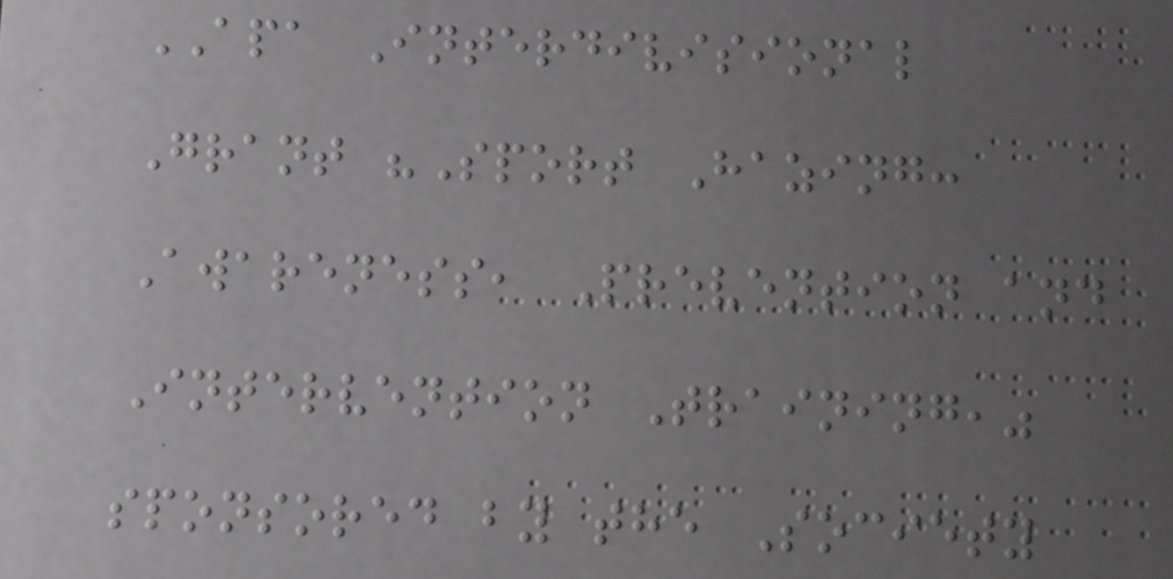APA Interdivisional
Grant "Sport Hazing:
Awareness, Prevention and
Intervention Training,"
sponsored by the Society
